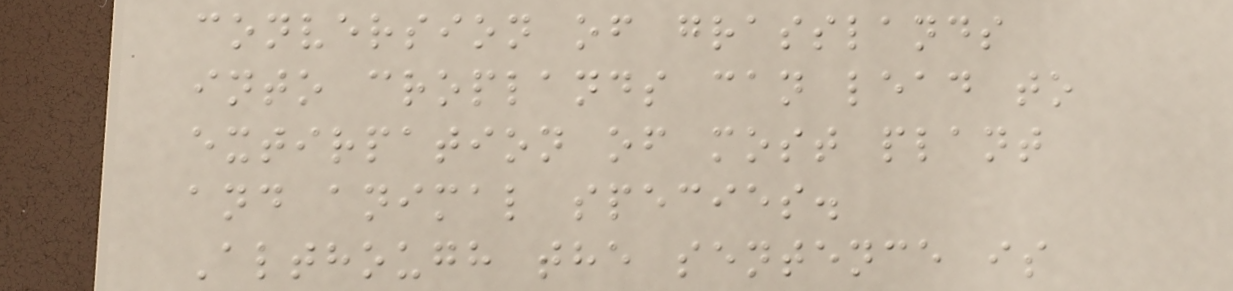conversion of grasslands
into croplands can lead to
extirpation of most plant
and animal species.
Although the sentence is
